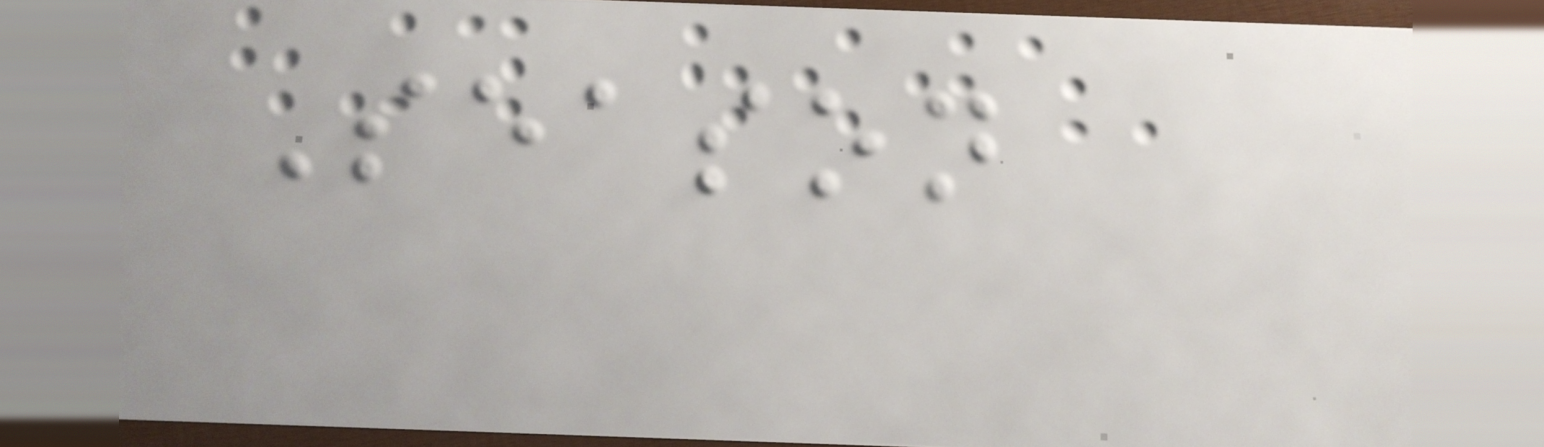Season
